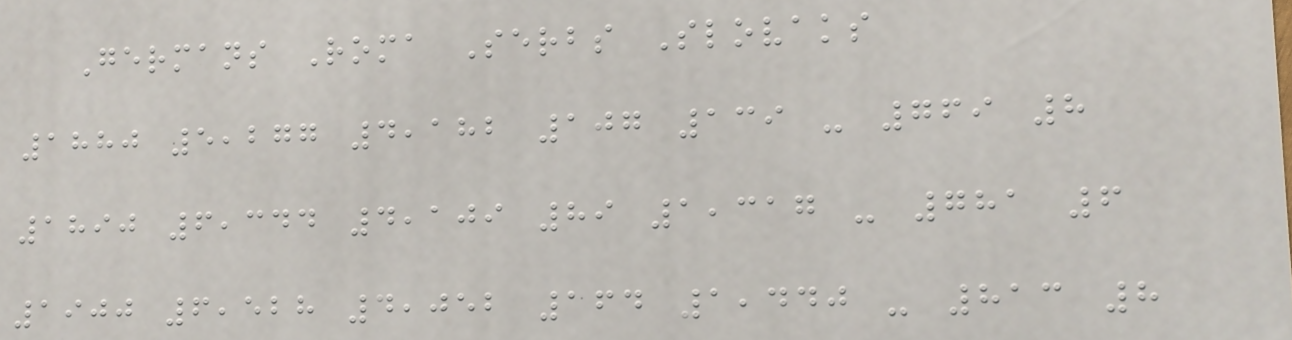Germans Roma Serbs Slovaks
1880 5,277 4,182 107 139 - 769 8
1890 6,344 4,109 89 1,317 - 781 6
1900 6,528 4,052 164 1,440 - 813 8
